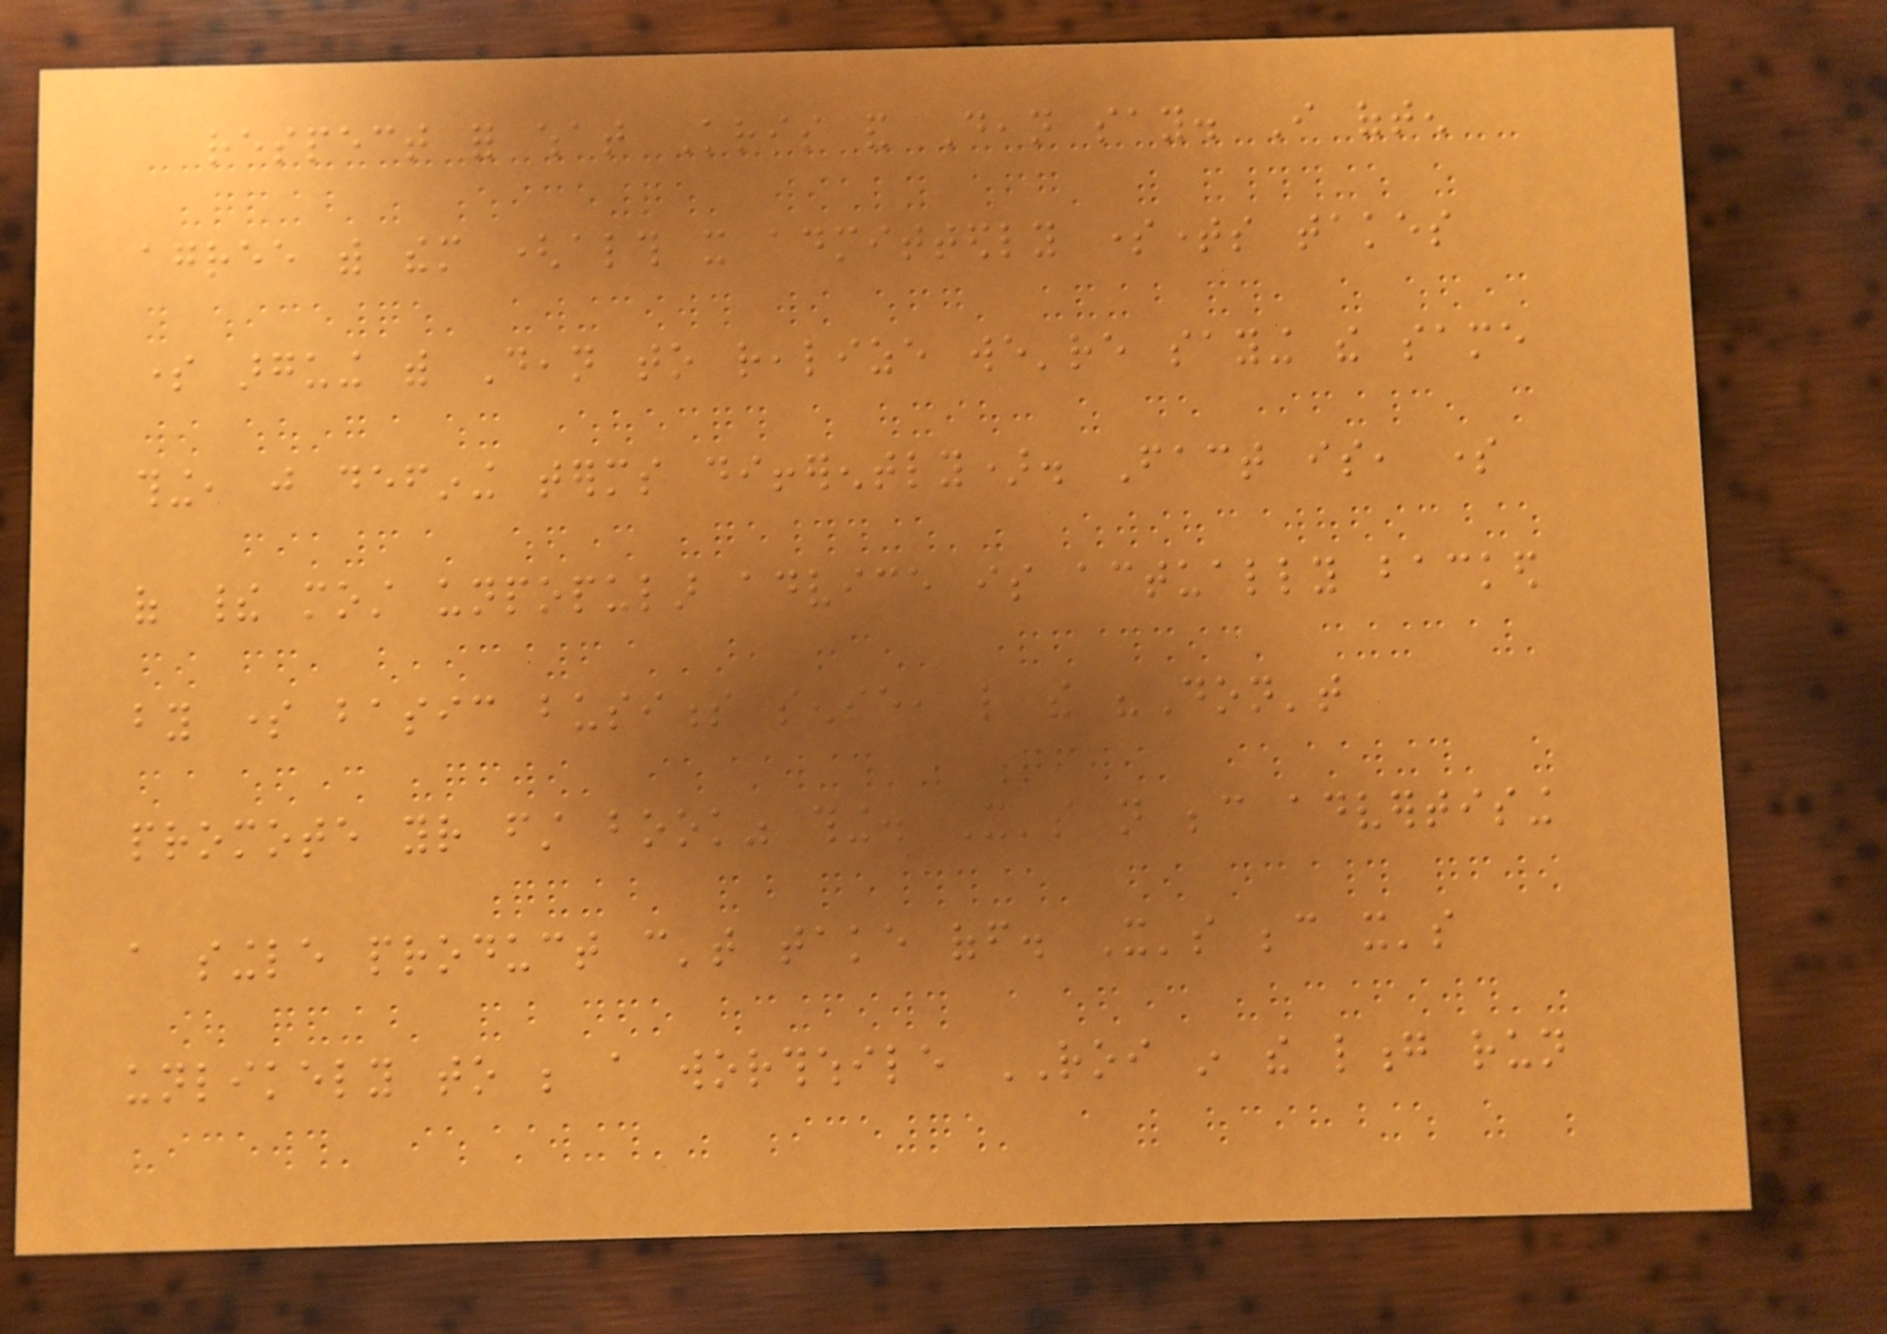respect for what Kris and Dean say. I often
agree with them (although it admittedly sometimes takes
some arguing with Dean to realize we're saying the same
thing, just defining terms differently). Fact is, some
of their most unpopular advice is actually backed
by some basic business sense, like the "Don't
promote your first book" thing. It's not because advertising
a single product can't take off. It's because it's
unlikely to be a worthwhile ROI in the long run
